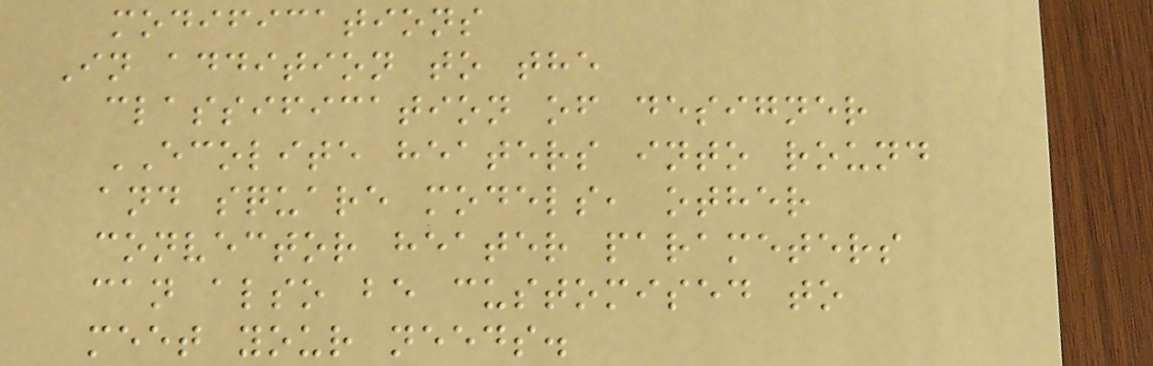modifications
In addition to the
classification of designer
ECOLITE heaters into round
and square models, other
convector heater parameters
can also be customised to
meet your needs.
